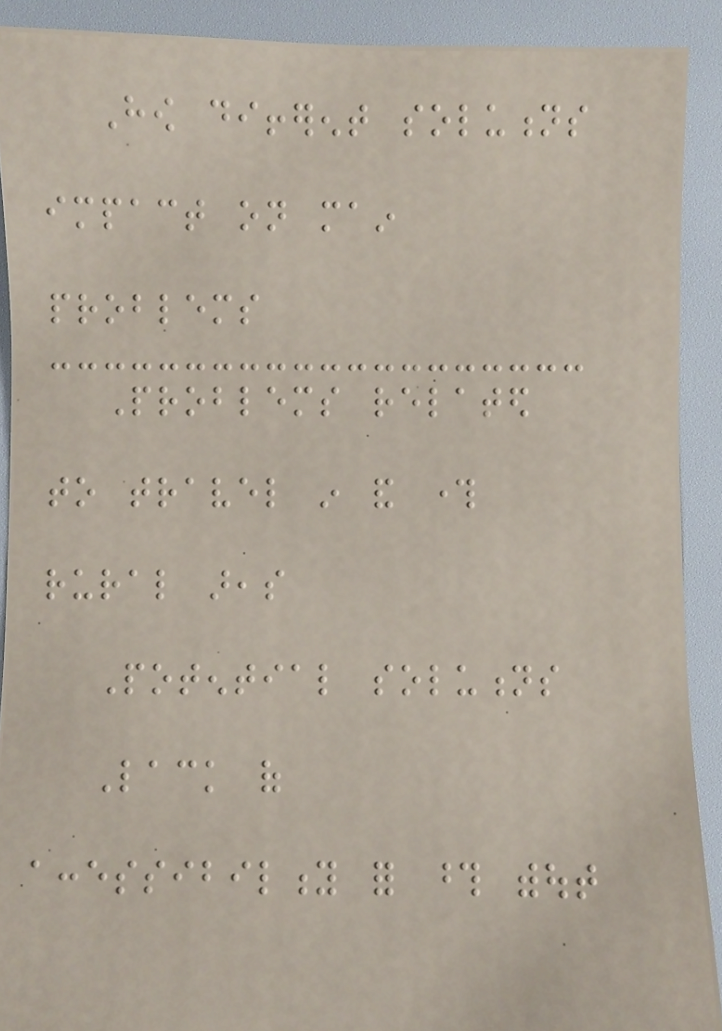How different solutions
impact on main
problems
Problems related
to travel in and through
rural areas
Potential solutions
Lack of
accessibility for those without
